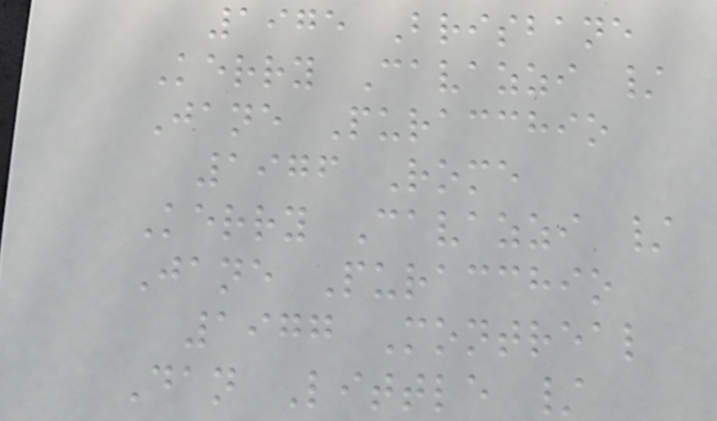1975 Brisbane
Kerry Cavazzi /
Jane Puracchio
1976 Rome
Kerry Cavazzi /
Jane Puracchio
1977 Montreal
Dan Little /
